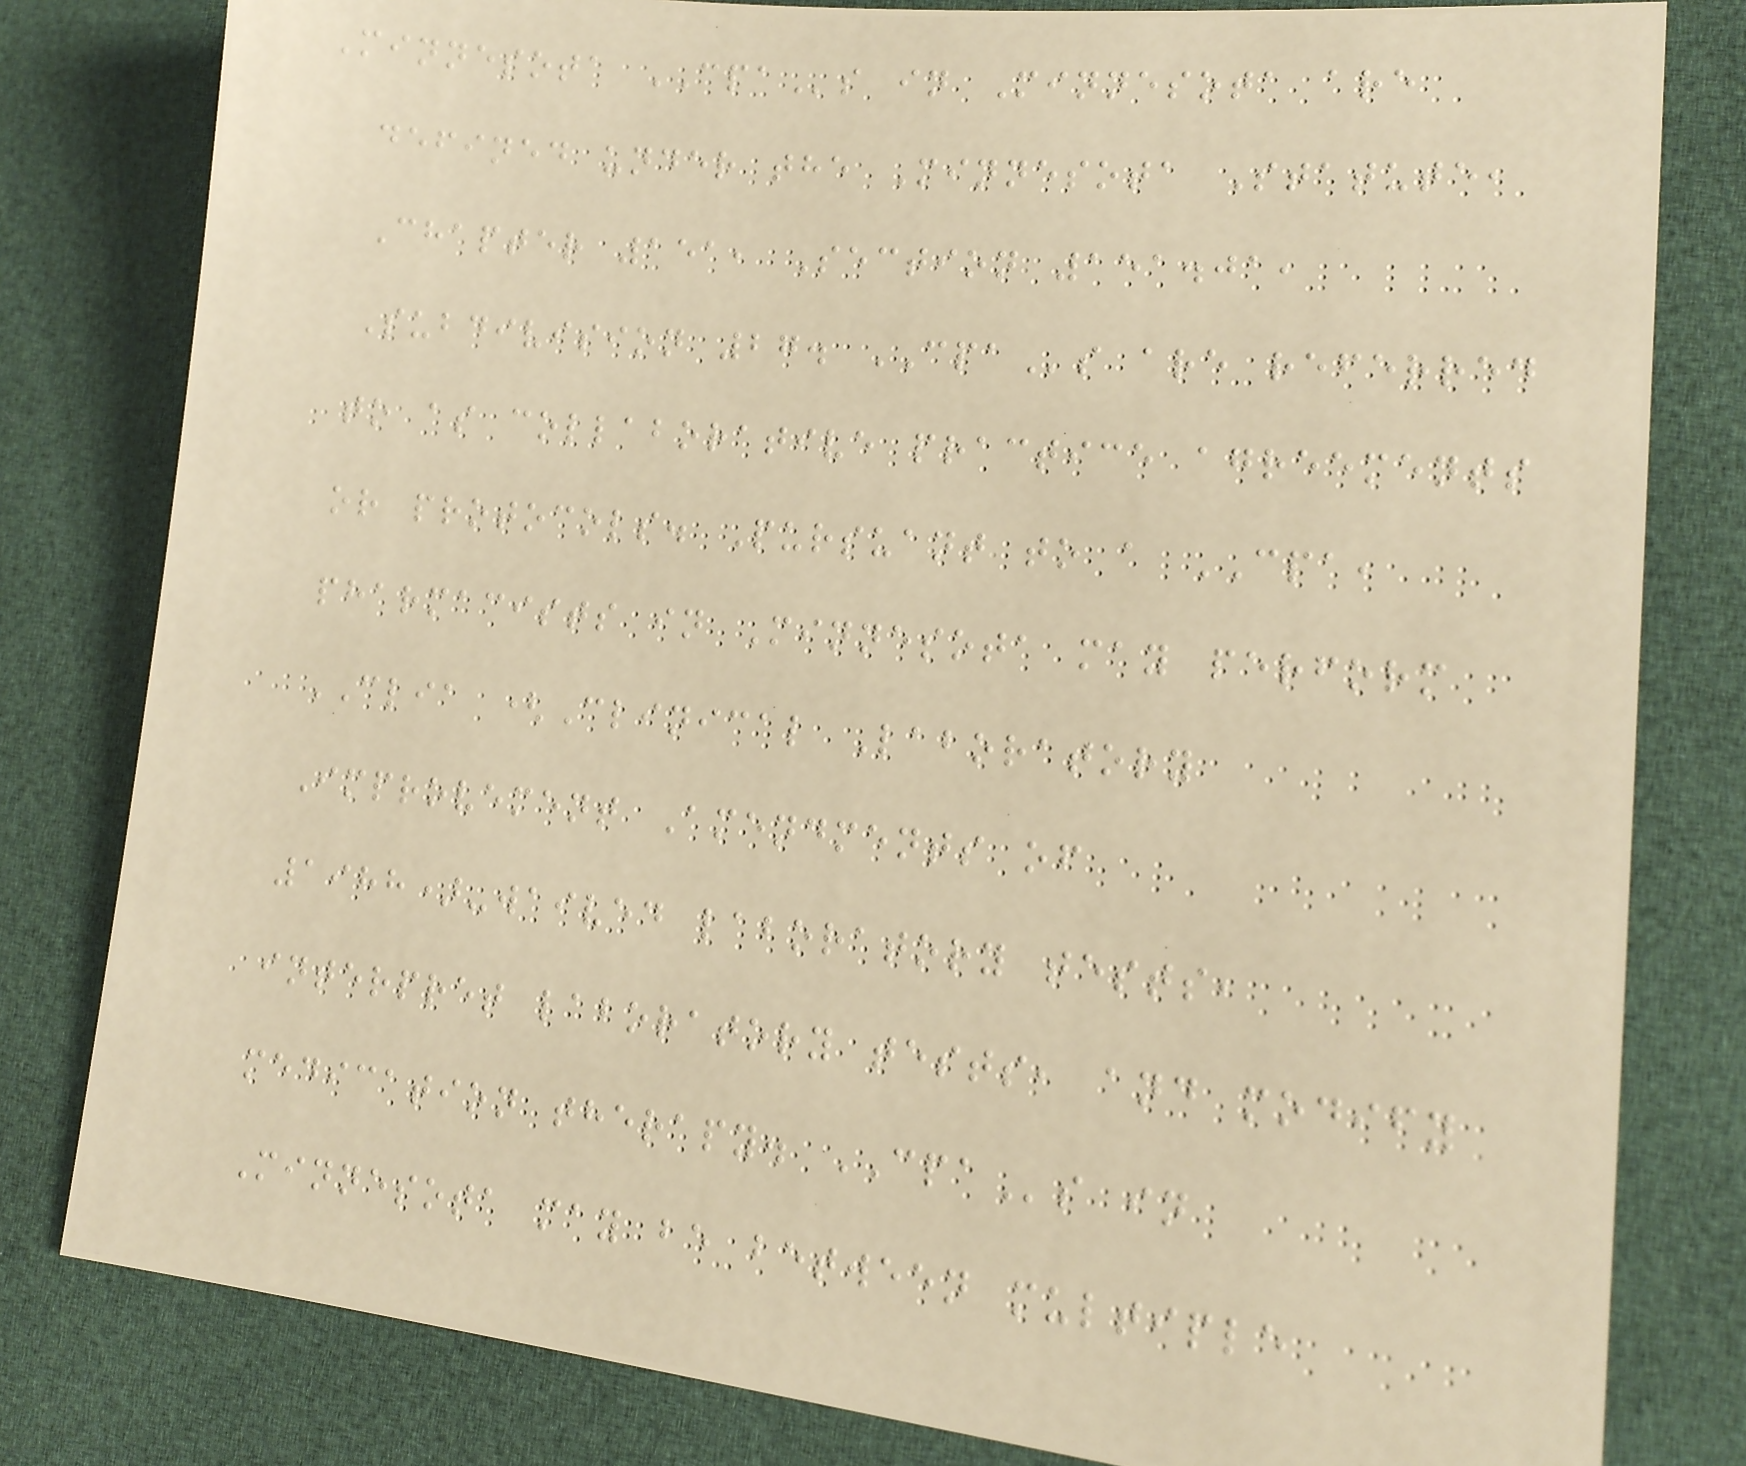Minnesota CPAs in Minnesota are
defined under the Minnesota Statute,
Chapter 151, Section 151.01,
Subdivision 27. CPAs are referred
to as collaborative practice agreements
or protocols. Pursuant to a CPA,
pharmacists in Minnesota may perform
CLIA (Clinical Laboratory
Improvement Amendments of
1988)-waived laboratory tests,
interpret laboratory tests, and modify
medication therapy. CPAs in
Minnesota may be between multiple
